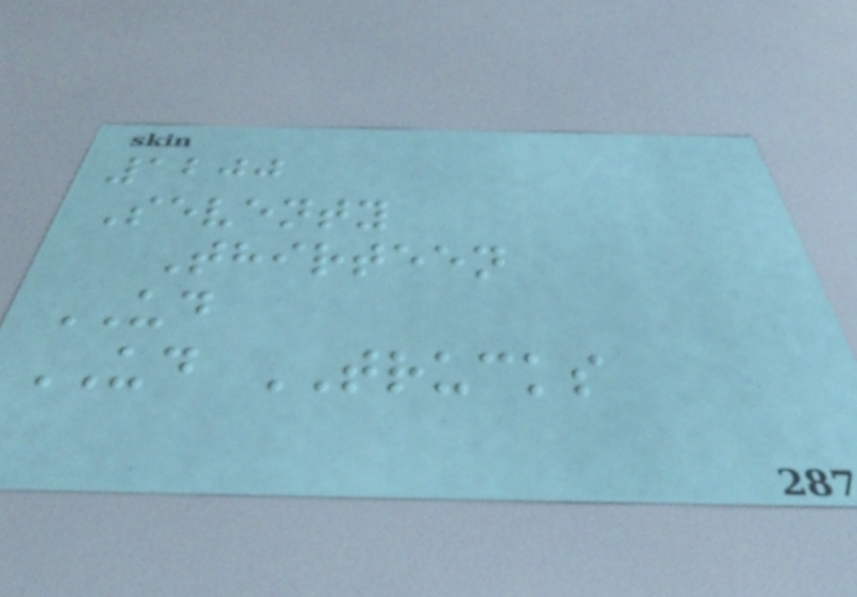1200
Seventy
Thirteen
UD
UD TRUCKS
